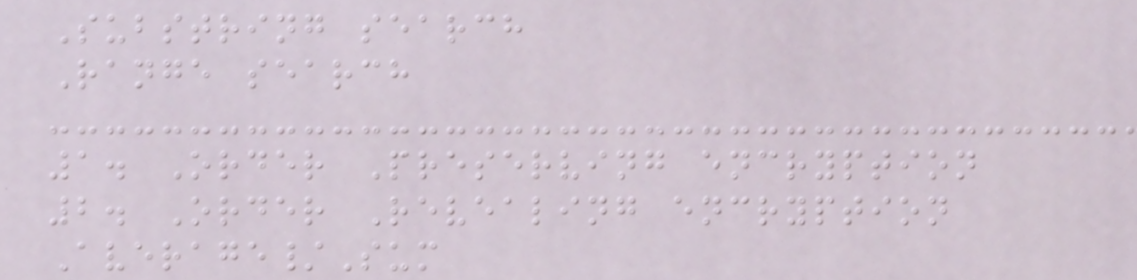Substring search
Range search
1. Order Preserving encryption
2. Order Revealing encryption
Average/Sum
